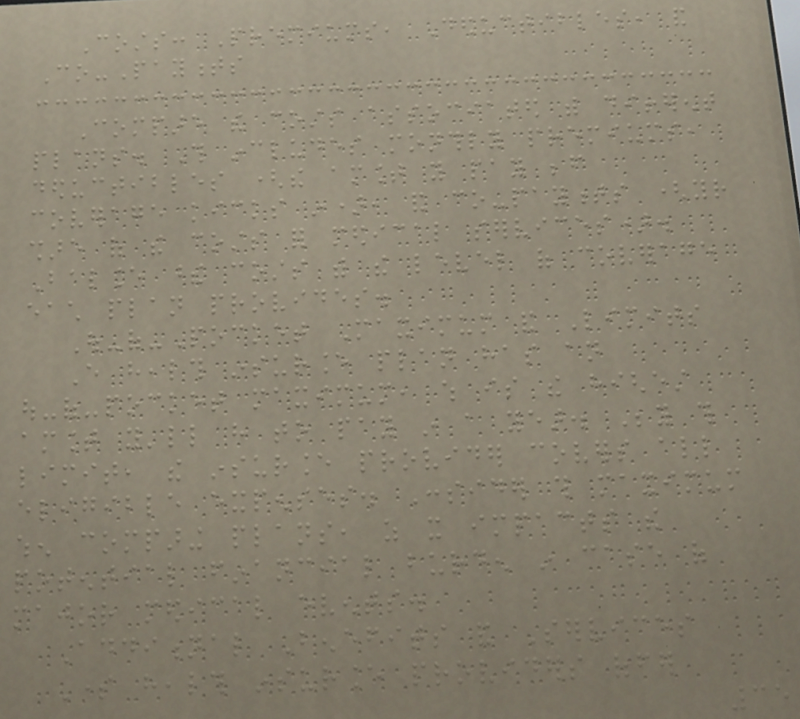Costs: Premiums, Deductibles, and
Co-Payments
Compare the costs associated with different
plans. This includes monthly premiums,
deductibles (the amount you pay before
coverage kicks in), and co-payments (your
share of the costs for medical services).
Balance these costs with the level of coverage
each plan provides.
Out-of-Pocket Maximum and Limits
Every health insurance plan has an
out-of-pocket maximum, which is the highest
amount you'll have to pay in a year. Beyond this
limit, the insurance provider covers all
eligible expenses. Consider this maximum
when comparing plans, as it impacts the
potential financial burden in case of
major medical events.
Additional Benefits and Services
Some health insurance providers offer
35
